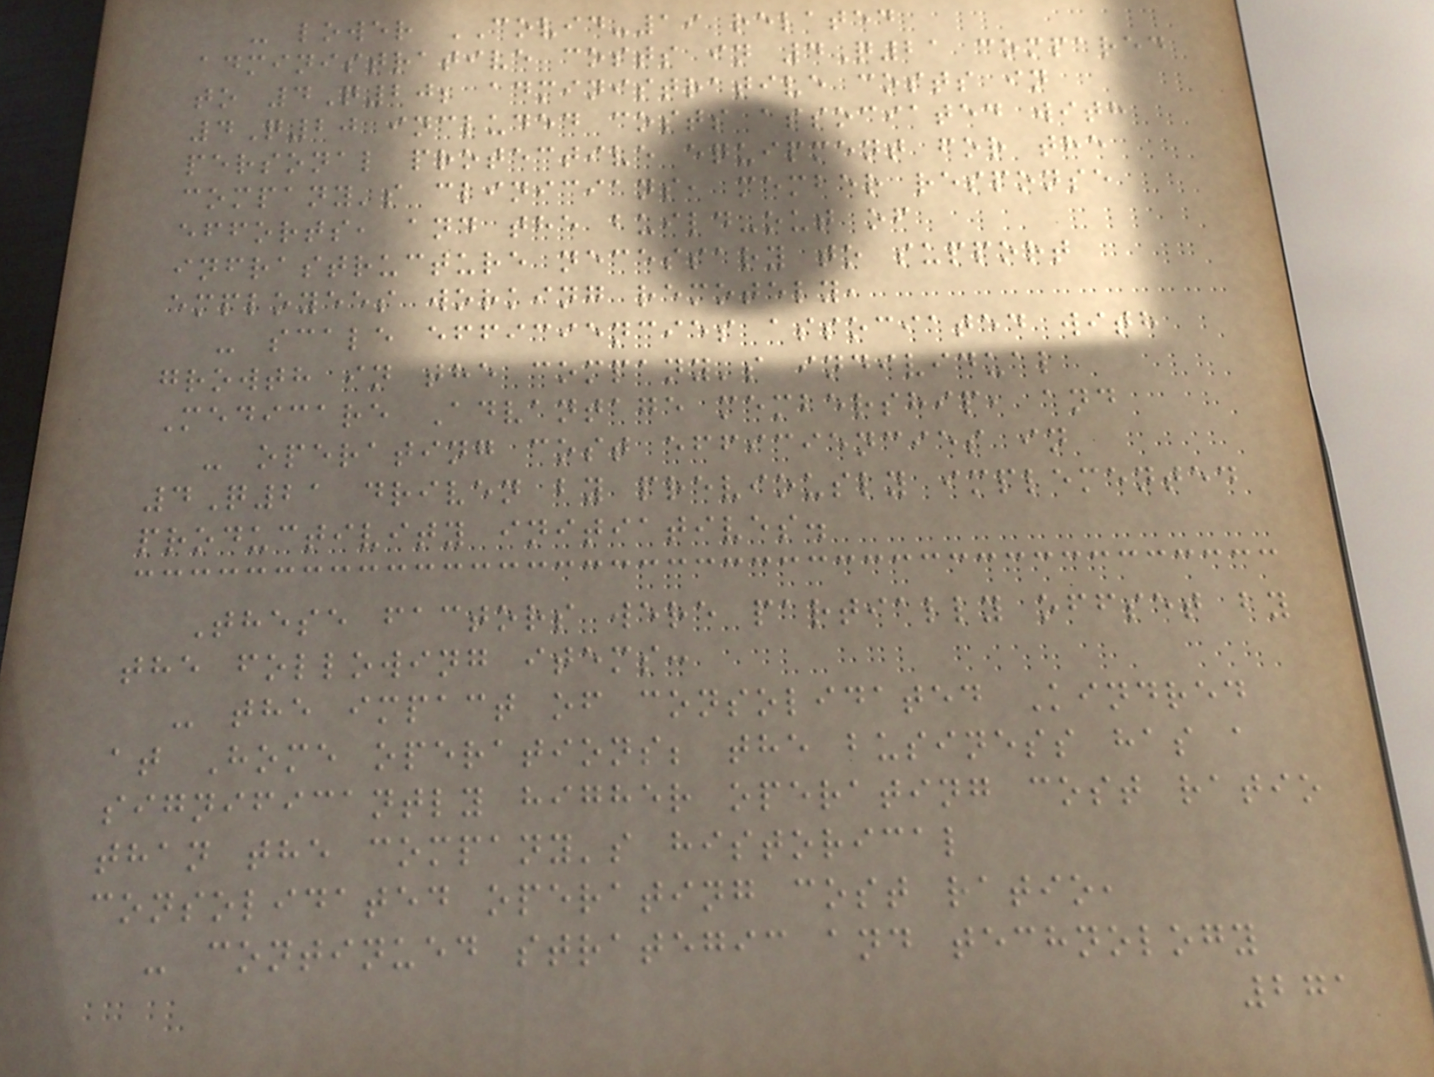- lower COVID-19 related
administrative costs in 4Q21 compared
to 4Q20; administrative costs in
4Q20 included costs associated with
personal protective equipment for the
company's clinicians, member response
efforts, and the build-out of
infrastructure necessary to support
employees working remotely,
- scale efficiencies associated with
growth in the company's individual
Medicare Advantage membership, and
- operating cost efficiencies in
4Q21 driven by previously implemented
productivity initiatives.
These factors were partially offset by
the following items:
- the impact of consolidated Kindred
at Home operations; the business has a
significantly higher operating cost ratio
than the company's historical
consolidated operating cost ratio,
- continued strategic and technology
271
